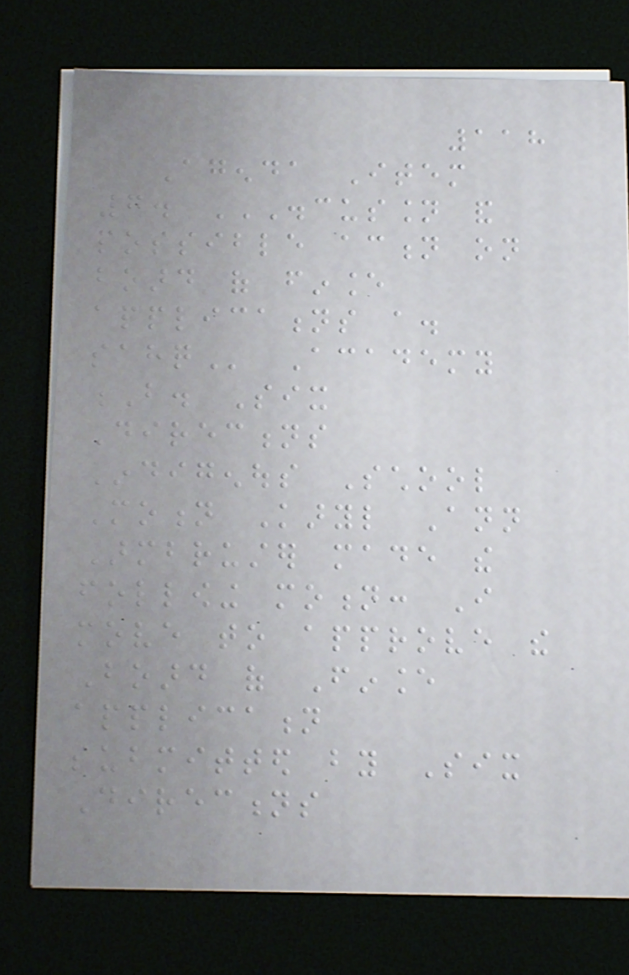118
Agenda Item
7. DISCUSSION AND
POSSIBLE ACTION ON
BOARD OF FINANCE
APPLICATIONS A.
SAHQ Academy
B. Six
Directions
Indigenous School
Motion Karyl Ann
Armbruster made the
following motion: I
move to approve the
Board of Finance
application
submitted by Six
Directions
